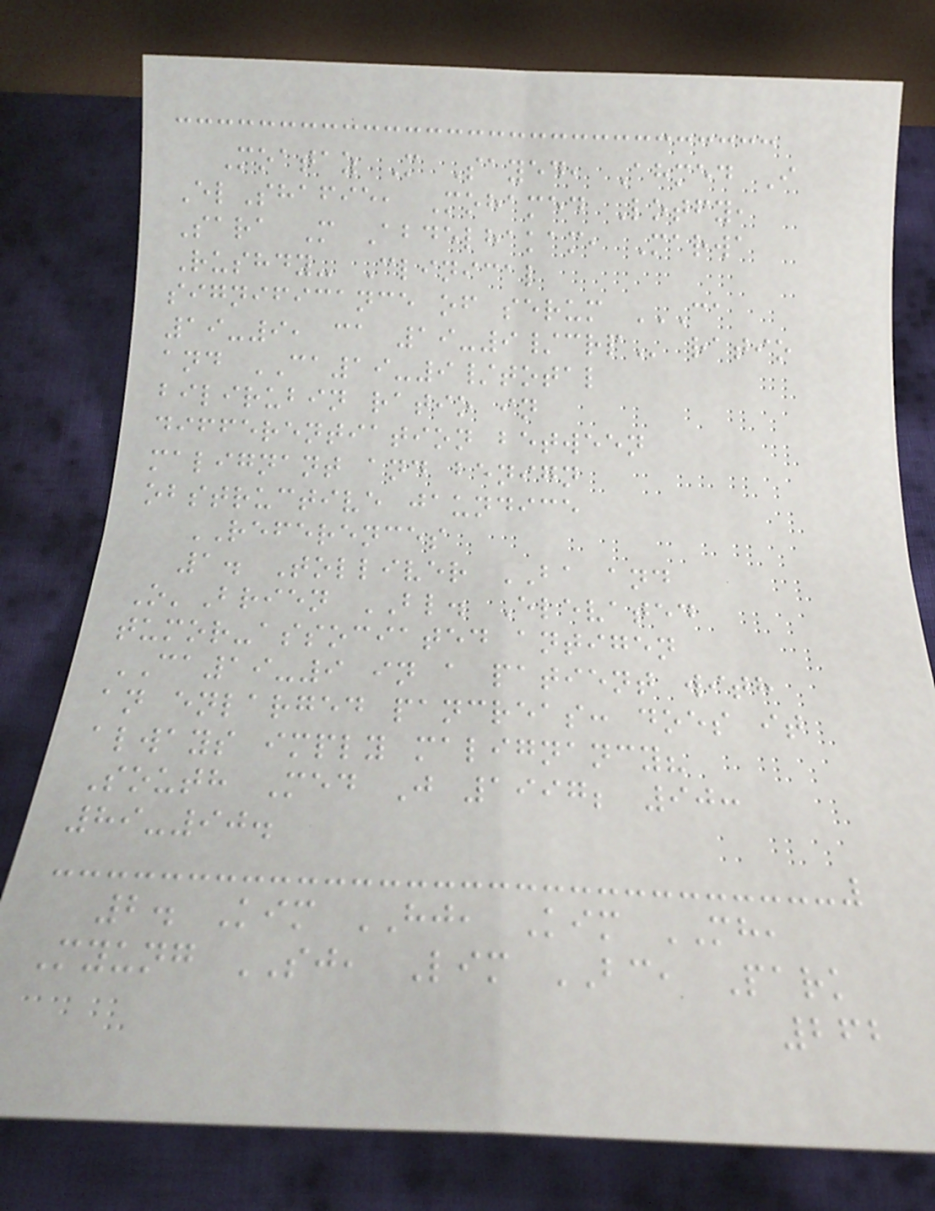Moataz M Sayed, Ahmed I
ElShafie, Mohamed Lotfy,
Sara M Abdelhakam, Marwa
Rushdy- Clinical
significance of serum CA
19-9, CA 19-9/CRP ratio
and CA19-9/total
bilirubin ratio in
differentiation between
malignant and benign
obstructive jaundice
REFERENCES
1. Tolliver BA and
O'Brien BL. Elevated
tumor-associated antigen
CA19-9 in a patient with
an enlarged pancreas: does it
always imply malignancy?
South Med J 1997; 90:
89-90.
2. Kim HJ, Kim MH,
Myung SJ, Lim BC, Park
262
